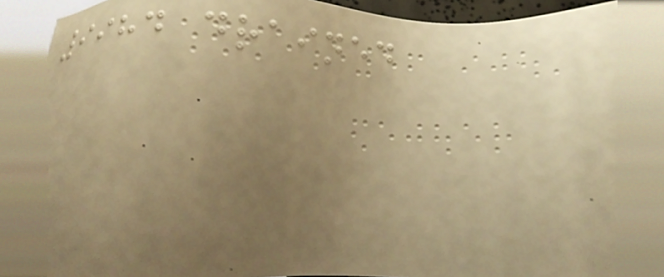9984 drained
